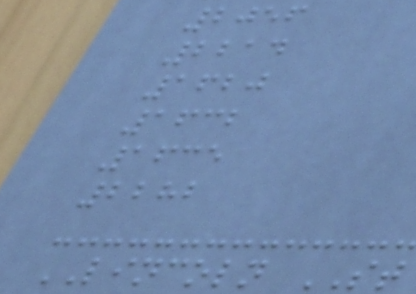2056
2214
1620
1632
1635
2282
LINCOLN ST
